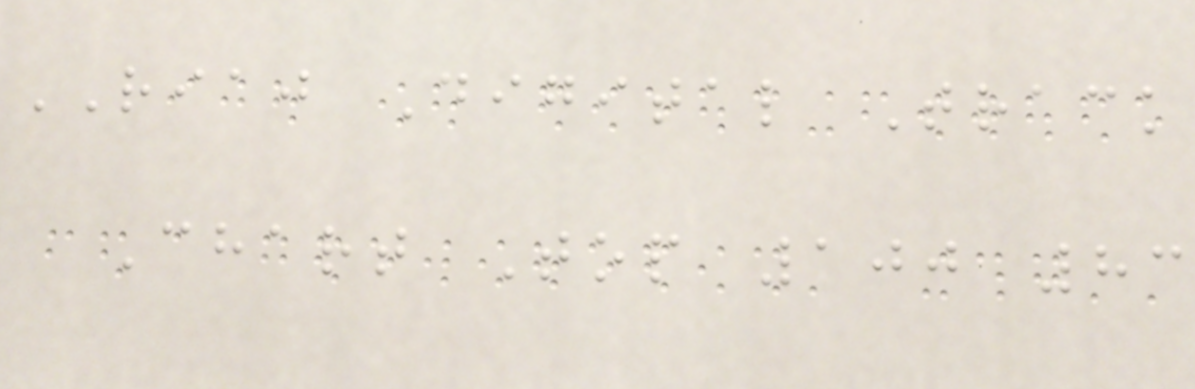RIAJ Digital Track
Chart Top 100 83
